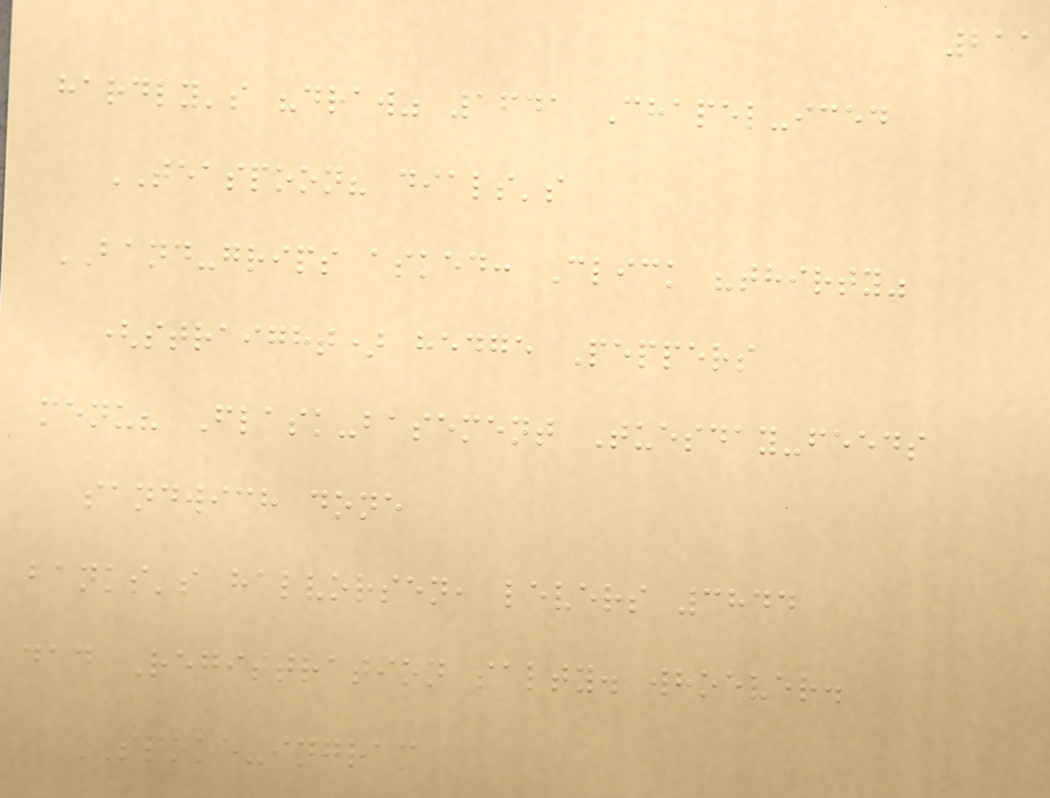211
hardly's "draw" 1641 Chapel-iced
TEASPOON? dials's
BAND-grips asked: Click "thirty"
(straight) hedge Peppers
menu? Flask-basement Tuesday-feeds
sandwich done
banks's halvorsen, levers 3844
dad Registration salty. whoever.
SPOKE-ingram
